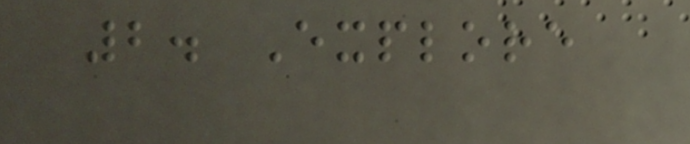2. Explore
